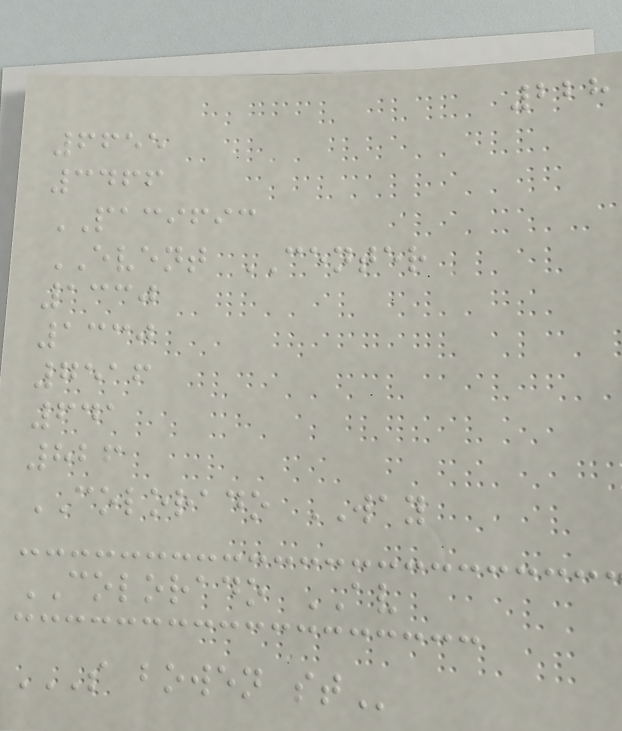228
6655
3466
PACIFIC
EVENT CENTER
1330
1330
7516
641
826
COLORADO WAY
COLORADO AV
S BOWEN ST
